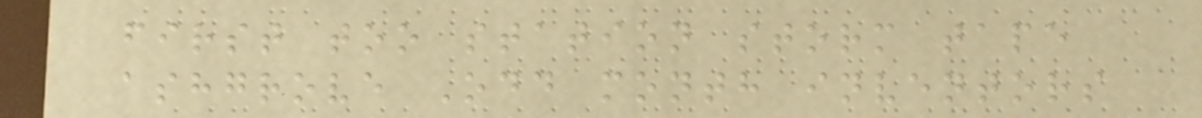first too station storm tape
ashgrove Odd month inventors
